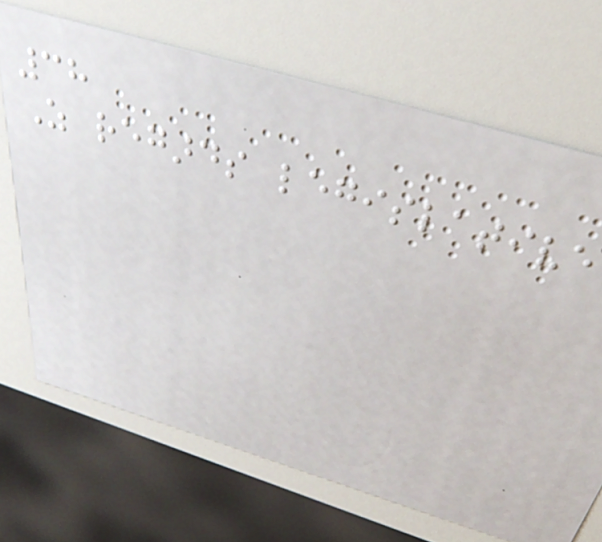38
As regards legislative
